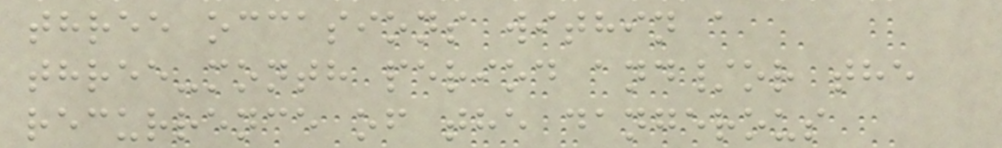three occasions within a
three-month period and/or the
recurrence of the dangerous
